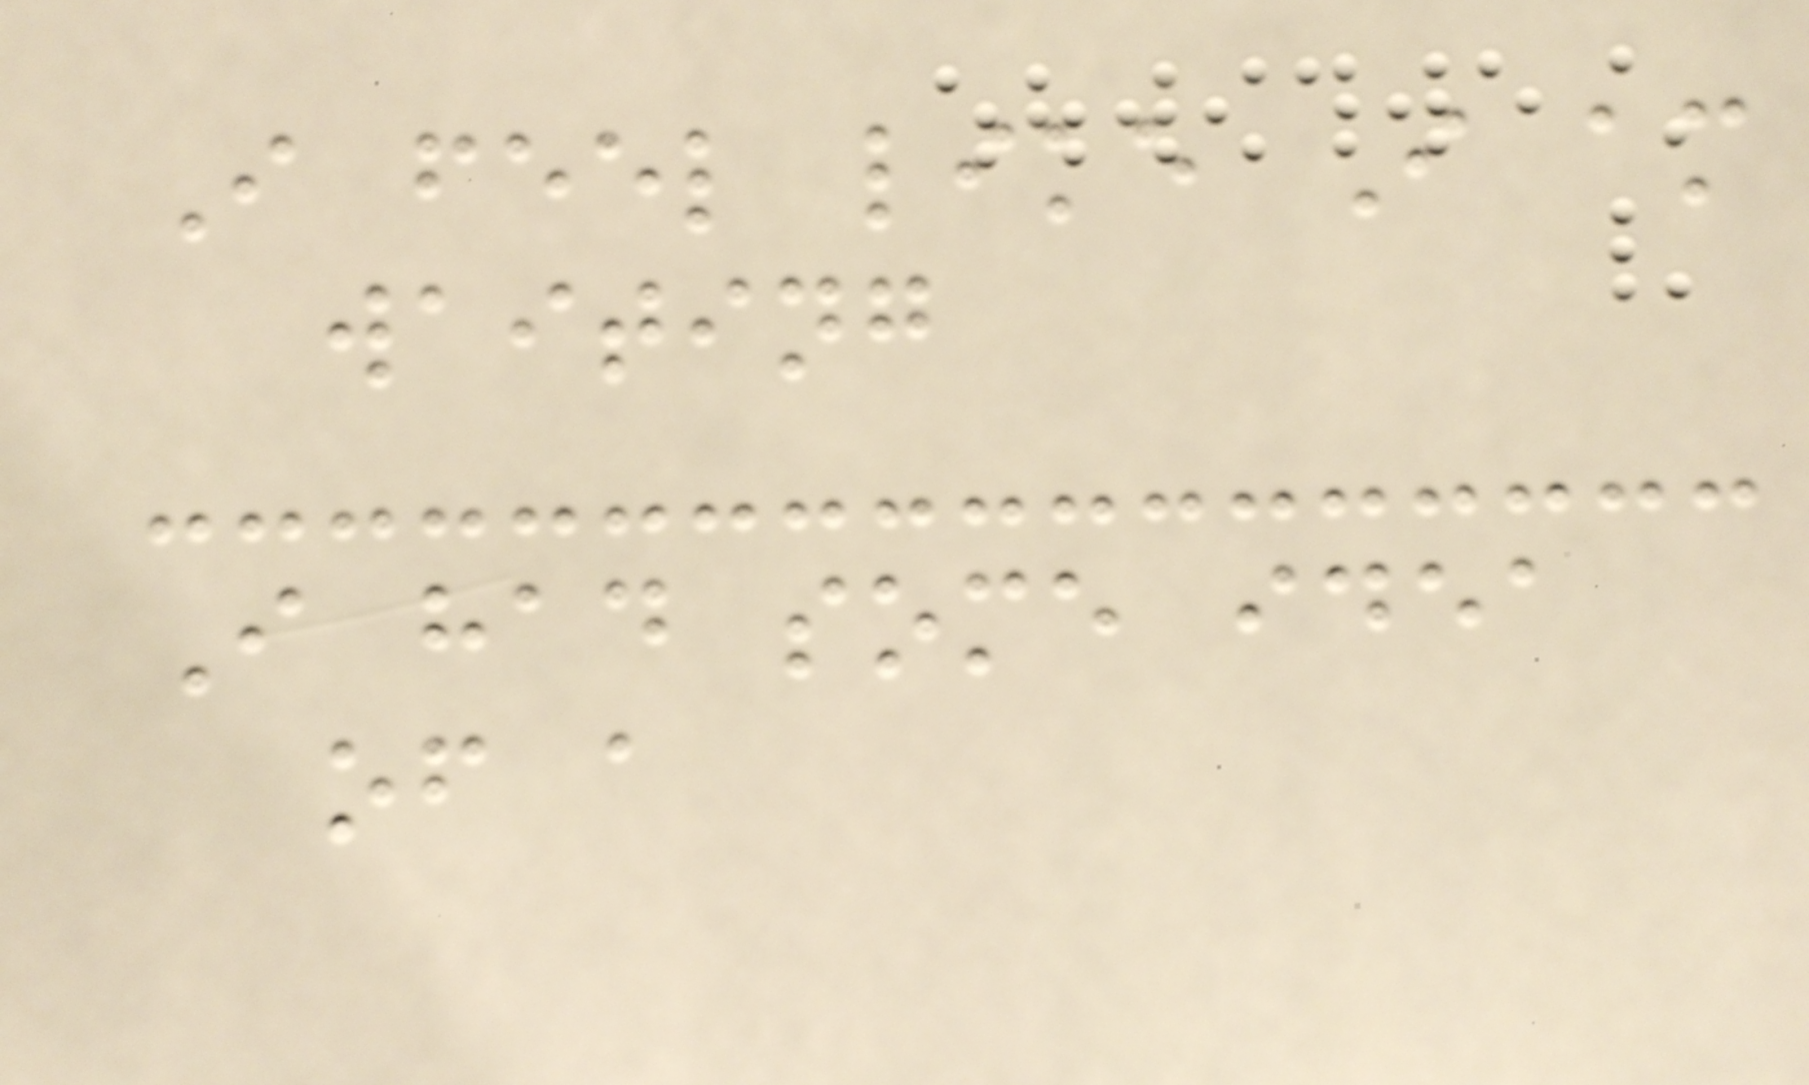I feel like I am
waiting
I had some idea
of a
